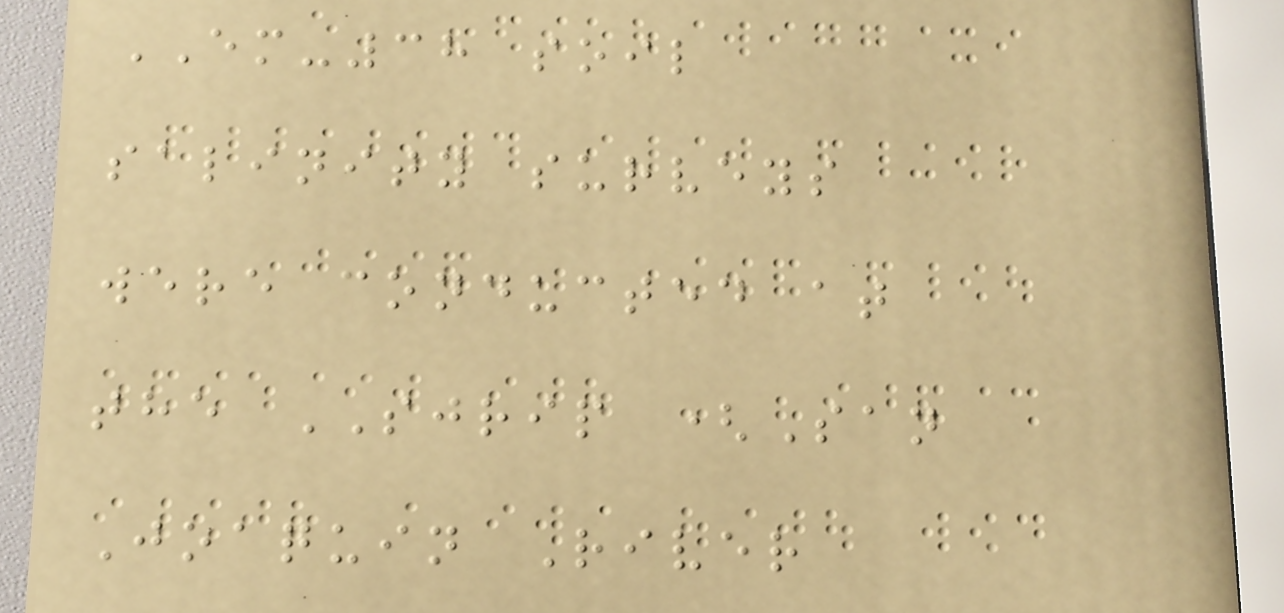EM-38 soil
salinity surveys
were conducted at
the SJRIP (San
Joaquin River
